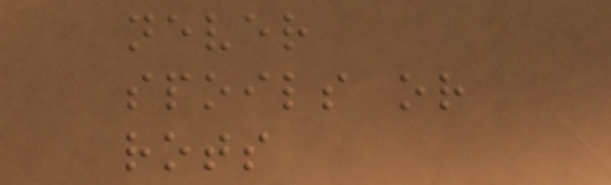never
spoils or
rots
